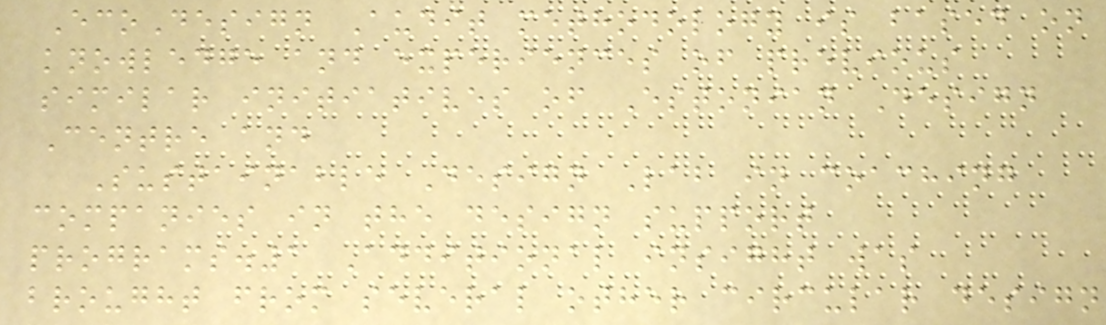EcoDesign Audit methodology is based on
knowledge and experiences of previous
similar initiatives of Estonian Design
Centre and
Sustainable Design Lab in coaching
companies in the design support
programs.1 Additional insight was
brought from several other circular design
